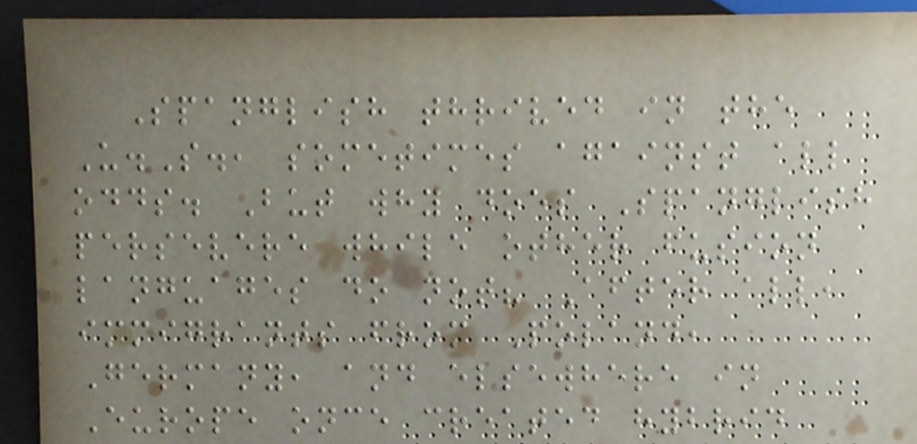Spanglish thrived in the
U.S., sometimes against all
odds. But why does Spanglish
persevere while other fusion
languages do not? After all,
immigrants from Poland,
Germany, and elsewhere in
Europe once created hybrid
